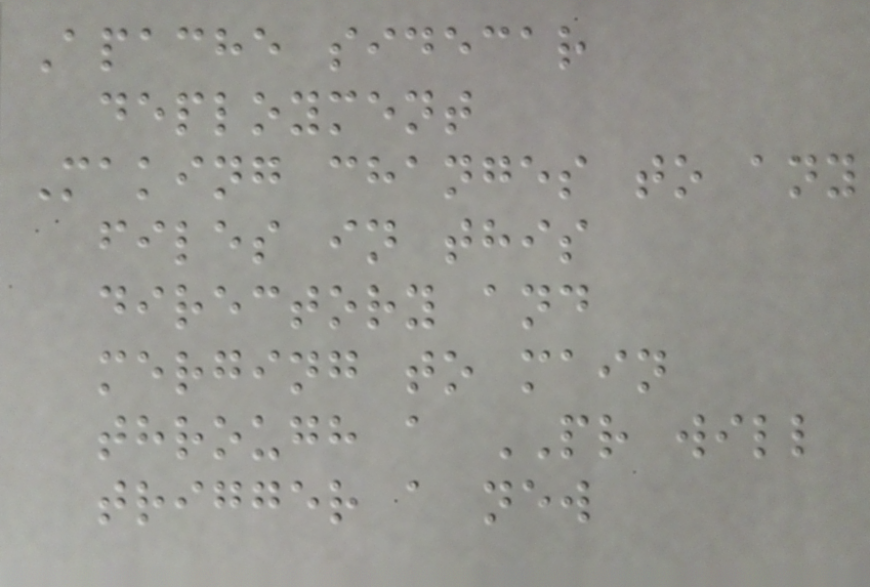Apache sidecar
deployment
Making changes to any
files in this
directory and
merging to main
through a PR will
trigger a new
